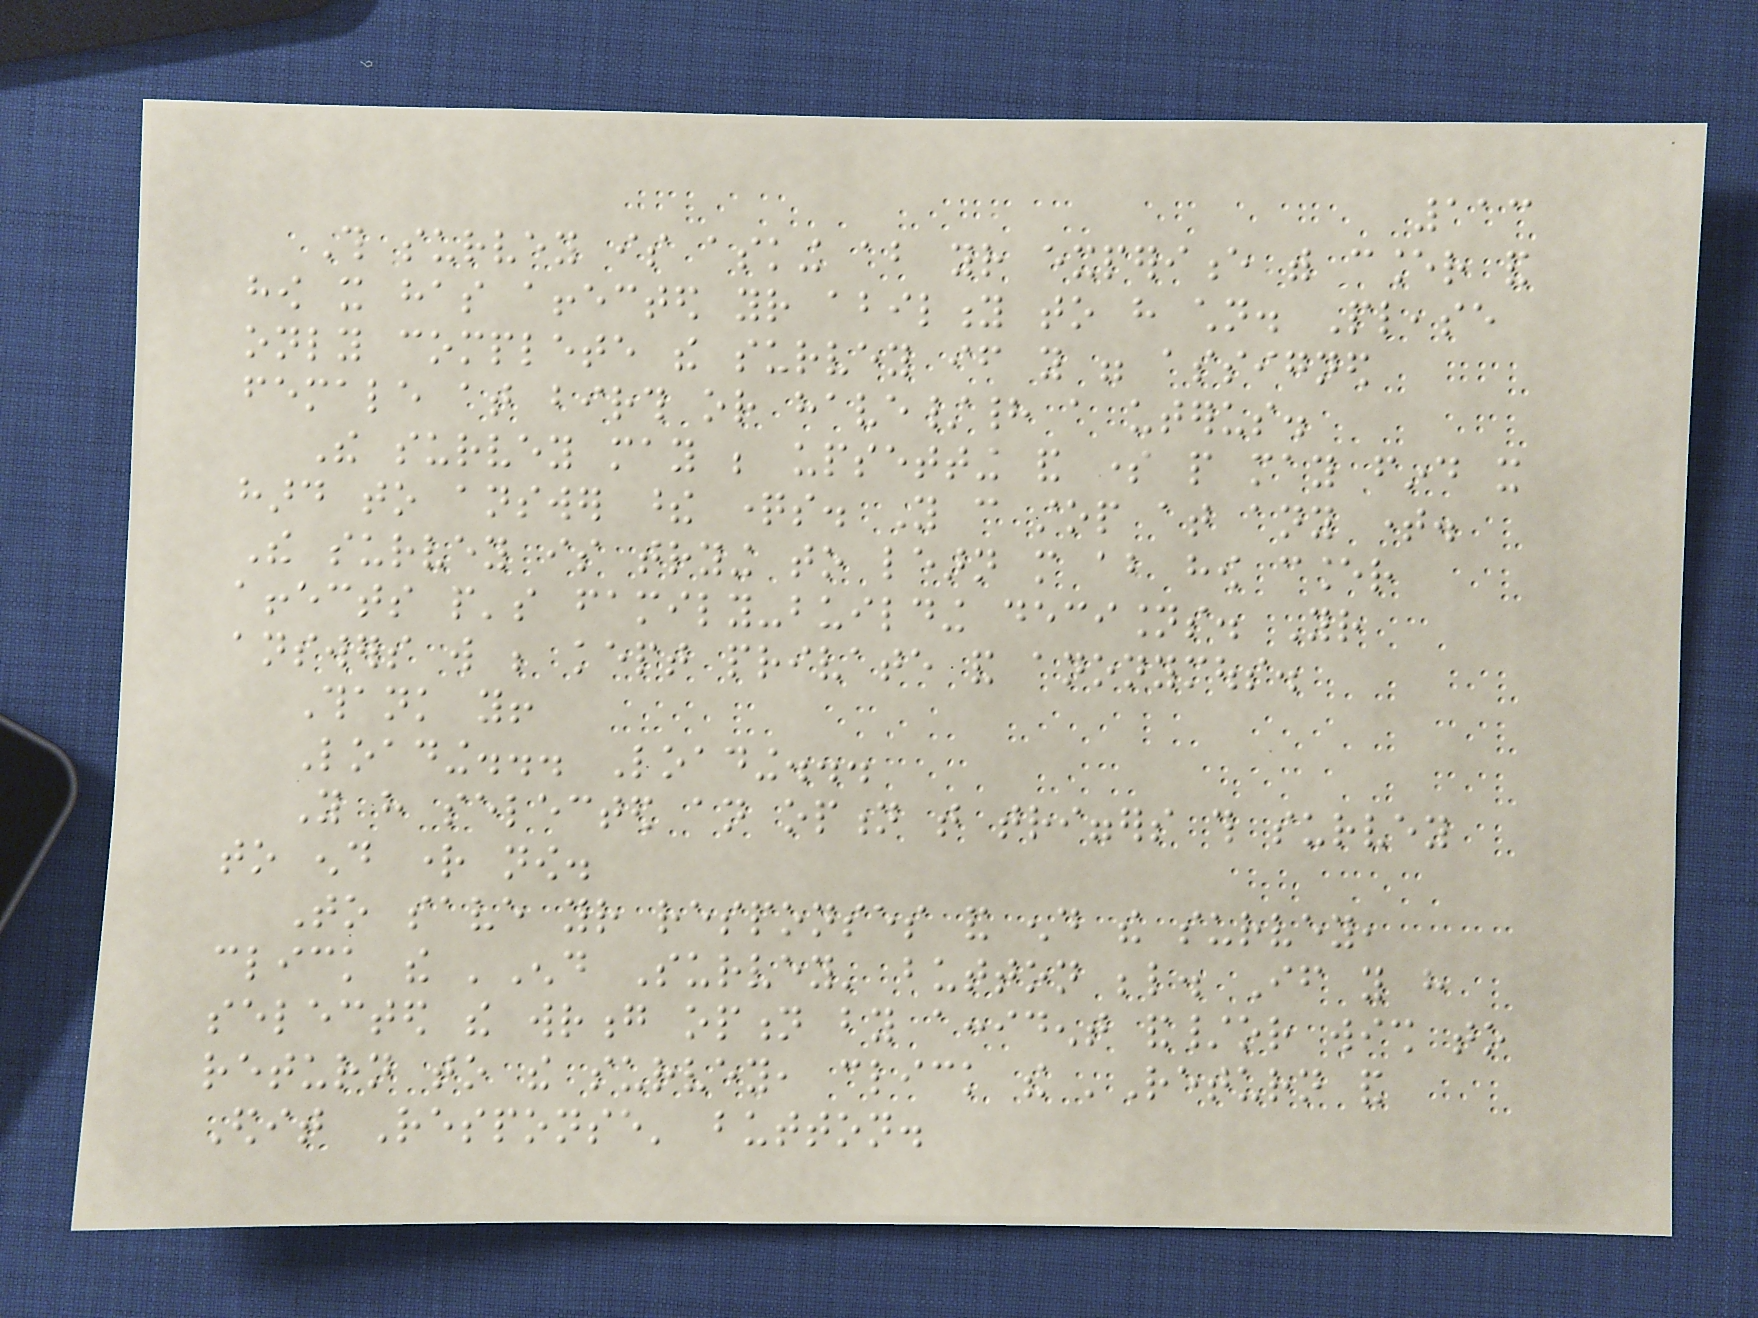113
This survey is asking about your experience with cancer and
how it has affected your ability to have children. Please
only complete the survey if you were assigned
female at birth or have/had a uterus.
The survey may be upsetting and some people may find it
hard to answer these questions. You can stop at any time.
The survey is trying to learn more about how cancer
affects people's family-building decisions. Your
answers will be kept private and anonymous.
Thank you!
Loading... Loading...
You have selected an option that triggers this survey
to end right now.
To save your responses and end the survey,
click the 'End Survey' button below. If you have
selected the wrong option by accident and/or wish to
return to the survey, click the 'Return and
Edit Response' button.
